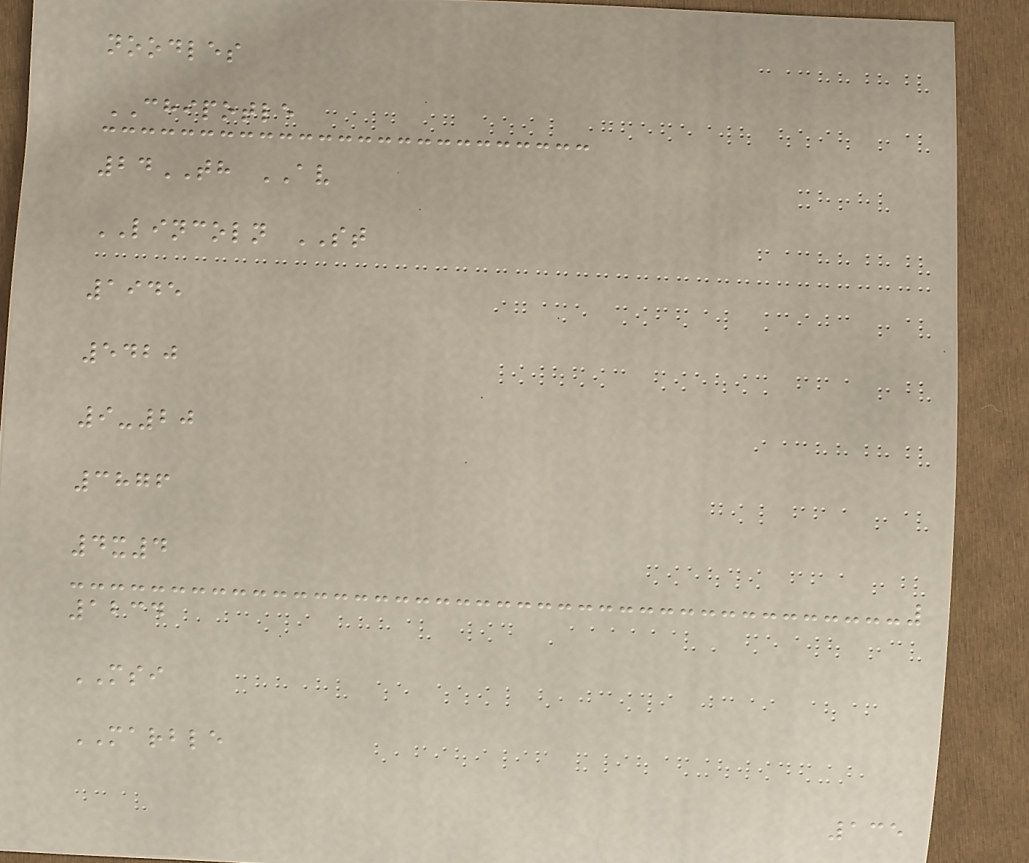noodles
CHIPOTLE
24TH AV
LINCOLN ST
1945
5420
9-20
3876
4x4
1234
MSI
MARBLE
135
